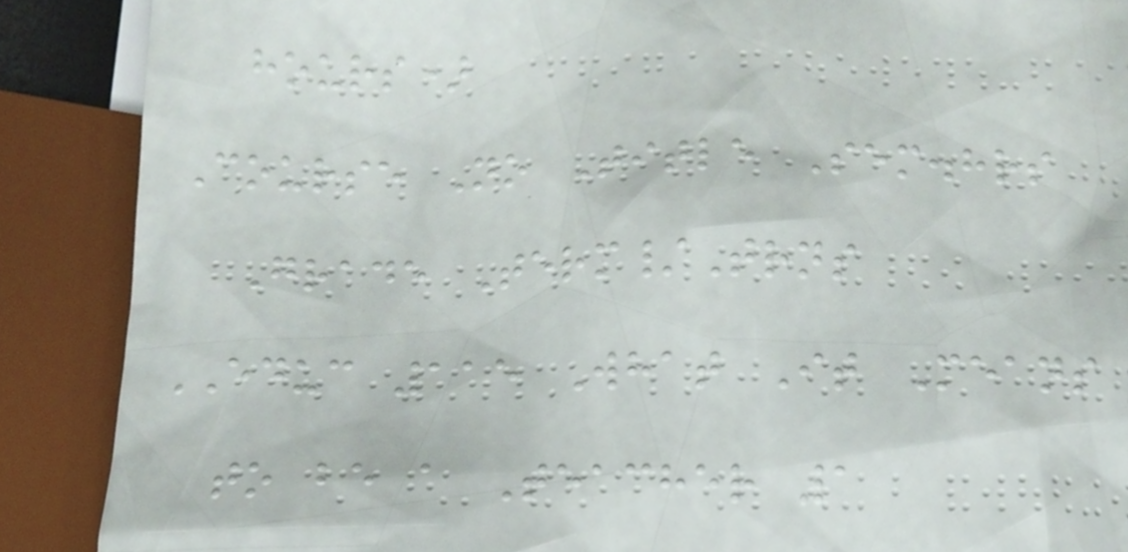hours)
Course No Title Sem.hrs
Grade Term/Trns
EDUC 115 What It Means
to be a Teacher 1
